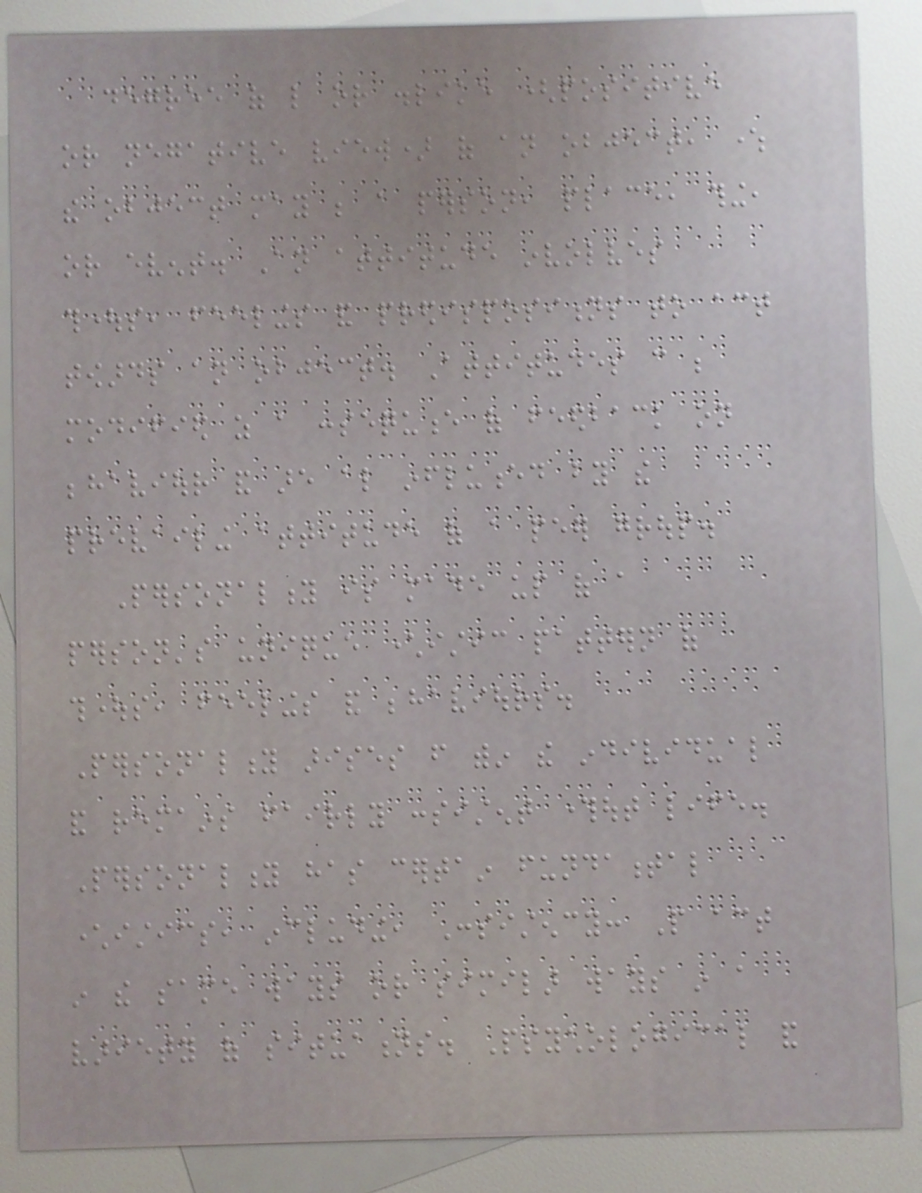degree of like or dislike (positive
or negative view) of an object, where
the object may be a person, place, thing,
or event. An attitude involves
thoughts, feelings and predispositions to act
towards an object. Attitudes can be
modified as a consequence of feedback on
behaviour and are also influenced by the
prevailing attitude of a peer group.
Personality is made up of a
person's unique characteristic pattern of
thoughts, feelings and behaviours.
Personality arises from within the individual
and remains fairly consistent throughout life.
Personality has certain fundamental
characteristics, including, Consistency: People act
in the same ways or similar ways in a
variety of situations. Psychological and
